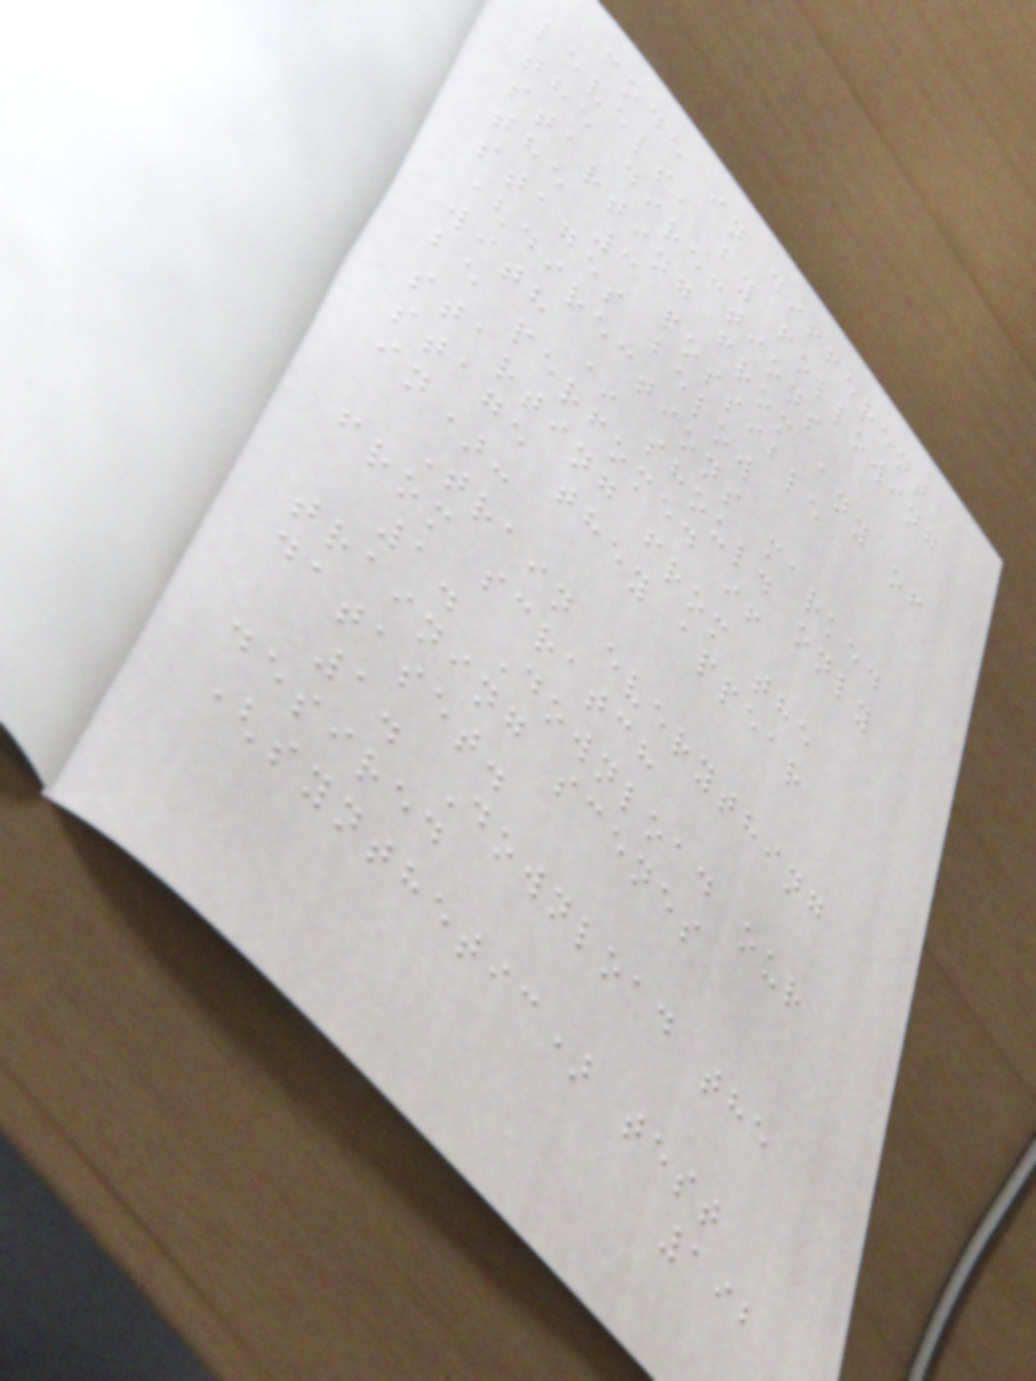code in different
levels, by following
the directions
starting from any of
the 3 possible
stages below
(directions marked
with * should only
be perfomed if
starting from the
stage they appear
in):
Train everything
from scratch
1. Download our
training scenes
dataset.
1. Download the
desired
(synthetic) test
192
